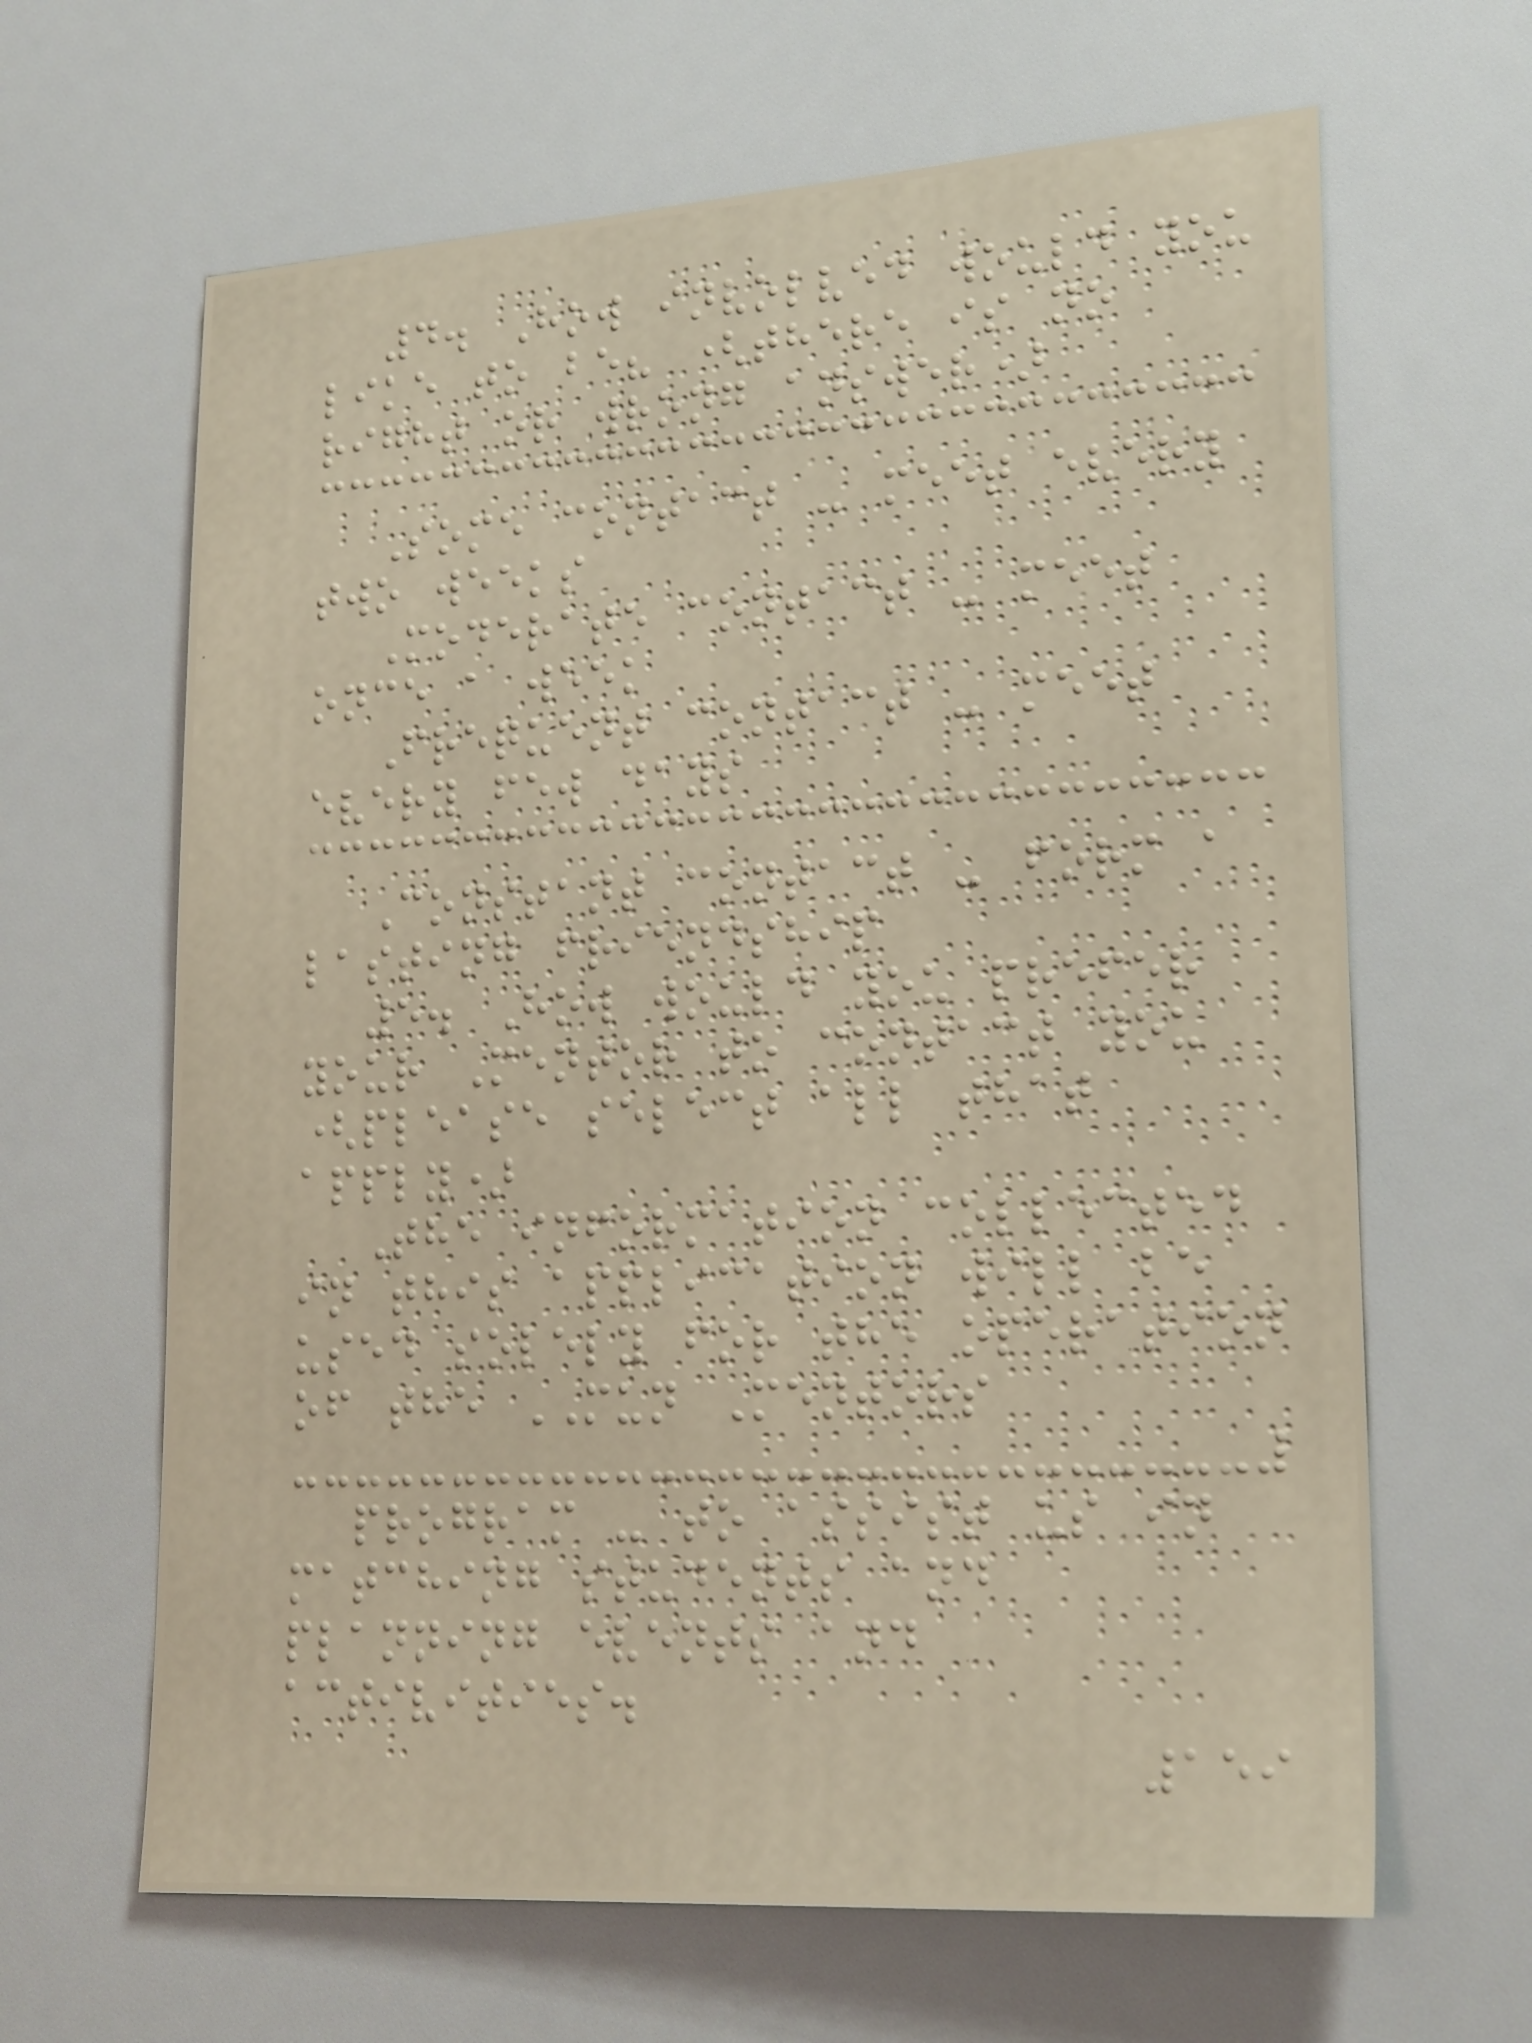4. How involved would you
like to be? (there is no
right or wrong answer)
Some contact - meet every
two weeks
Moderate contact - meet
once a week
Frequent contact - meet
every few days
Constant contact - form a
lasting friendship
5. How would you prefer
your Mentor to contact you
(please select all that
apply)
The information collected
in this application will be
used solely for the operation
of the MUN Mentors
program - to assist us in
matching students and
planning events and
activities.
159
